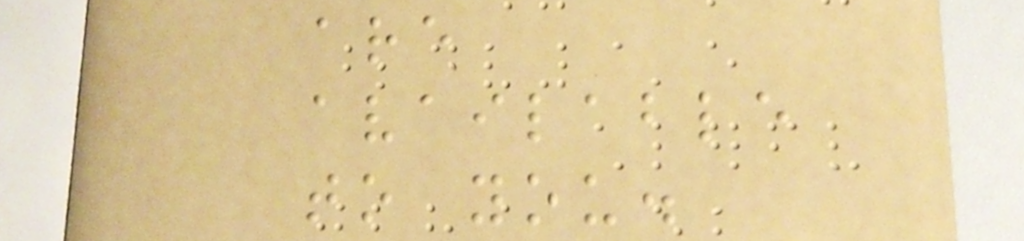are
available
to you.
